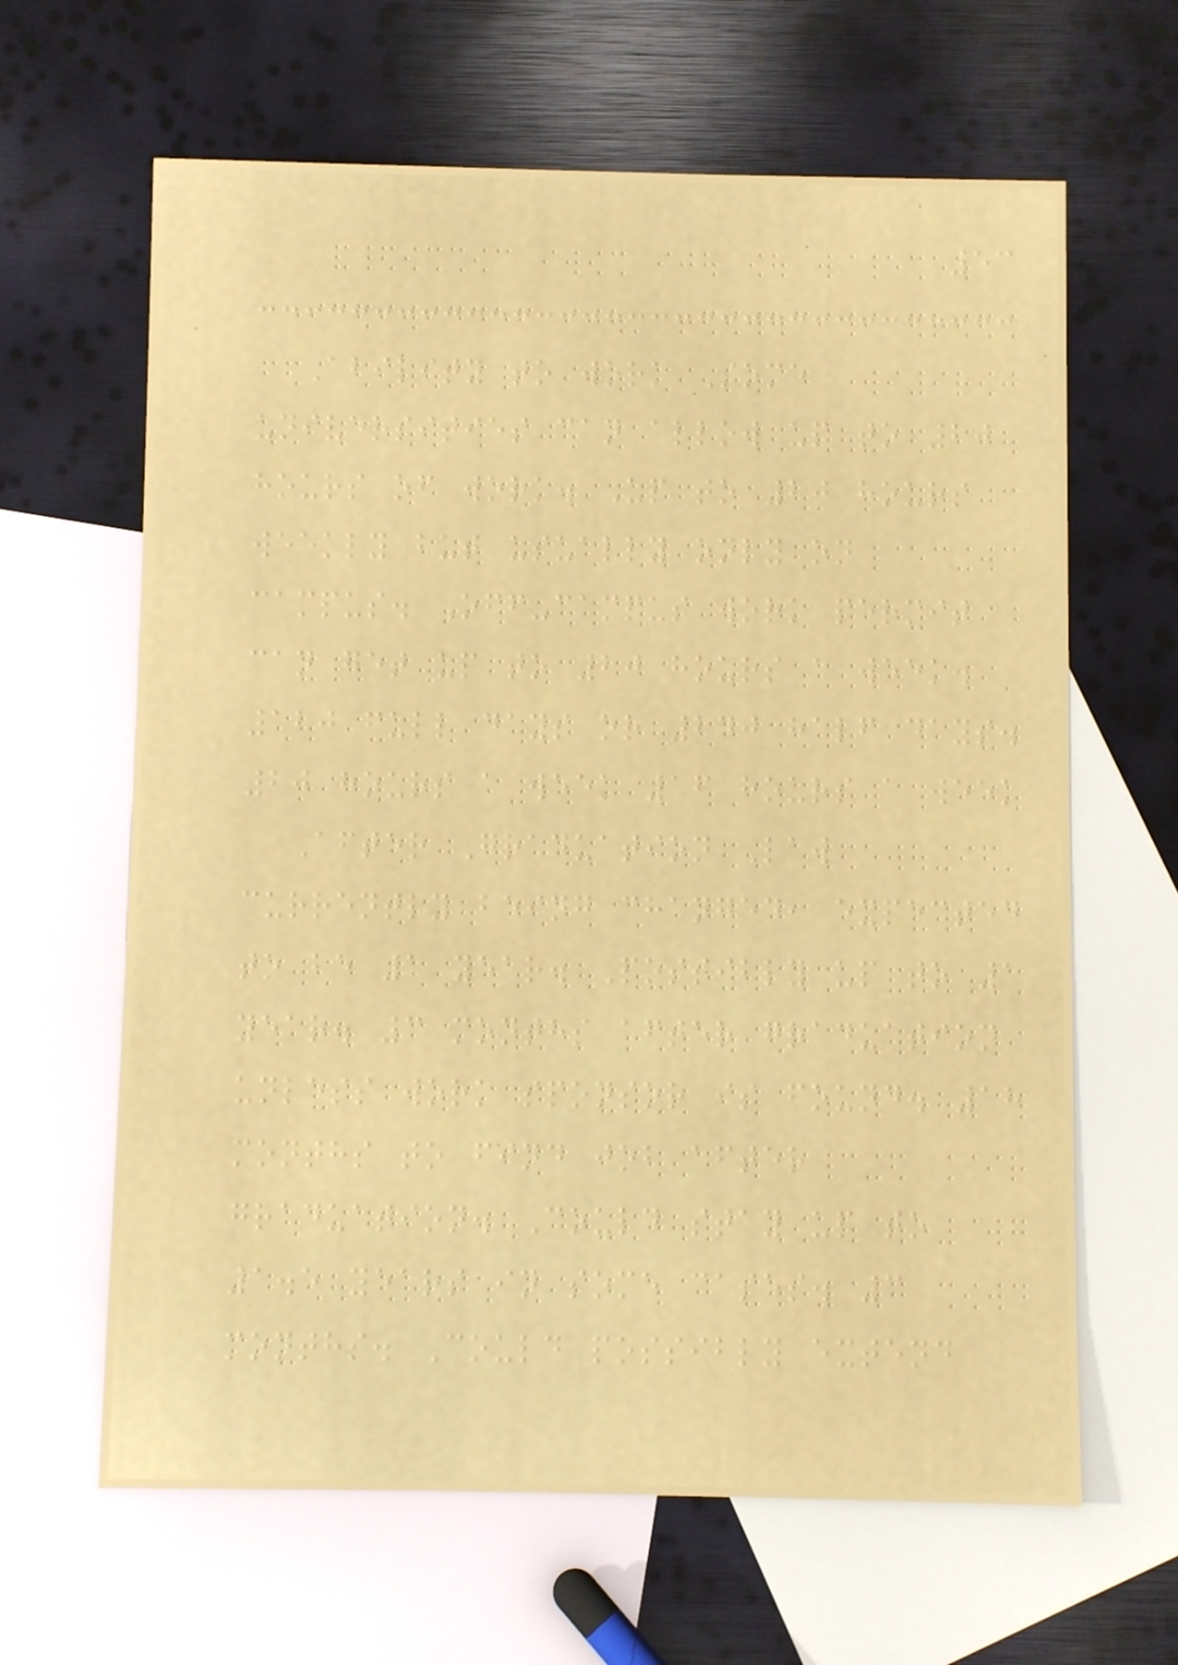53
Ability to work Some
universities can allow up to 20
hours of work. Up to 20 hours
weekly but usually only on
campus. Off-campus work permit
can get up to 20 hours a week.
120 full days or 240 half days.
20 hours a week 16 hours a week
After Graduation Law
currently being changed, expected
to be 1 year. Possibly up to 1
year. 3 months after graduation
unless work sponsor is found. 18
months to find job after
graduation. Could stay up to
1.5 years in some cases. 3
months. Could possibly extend
